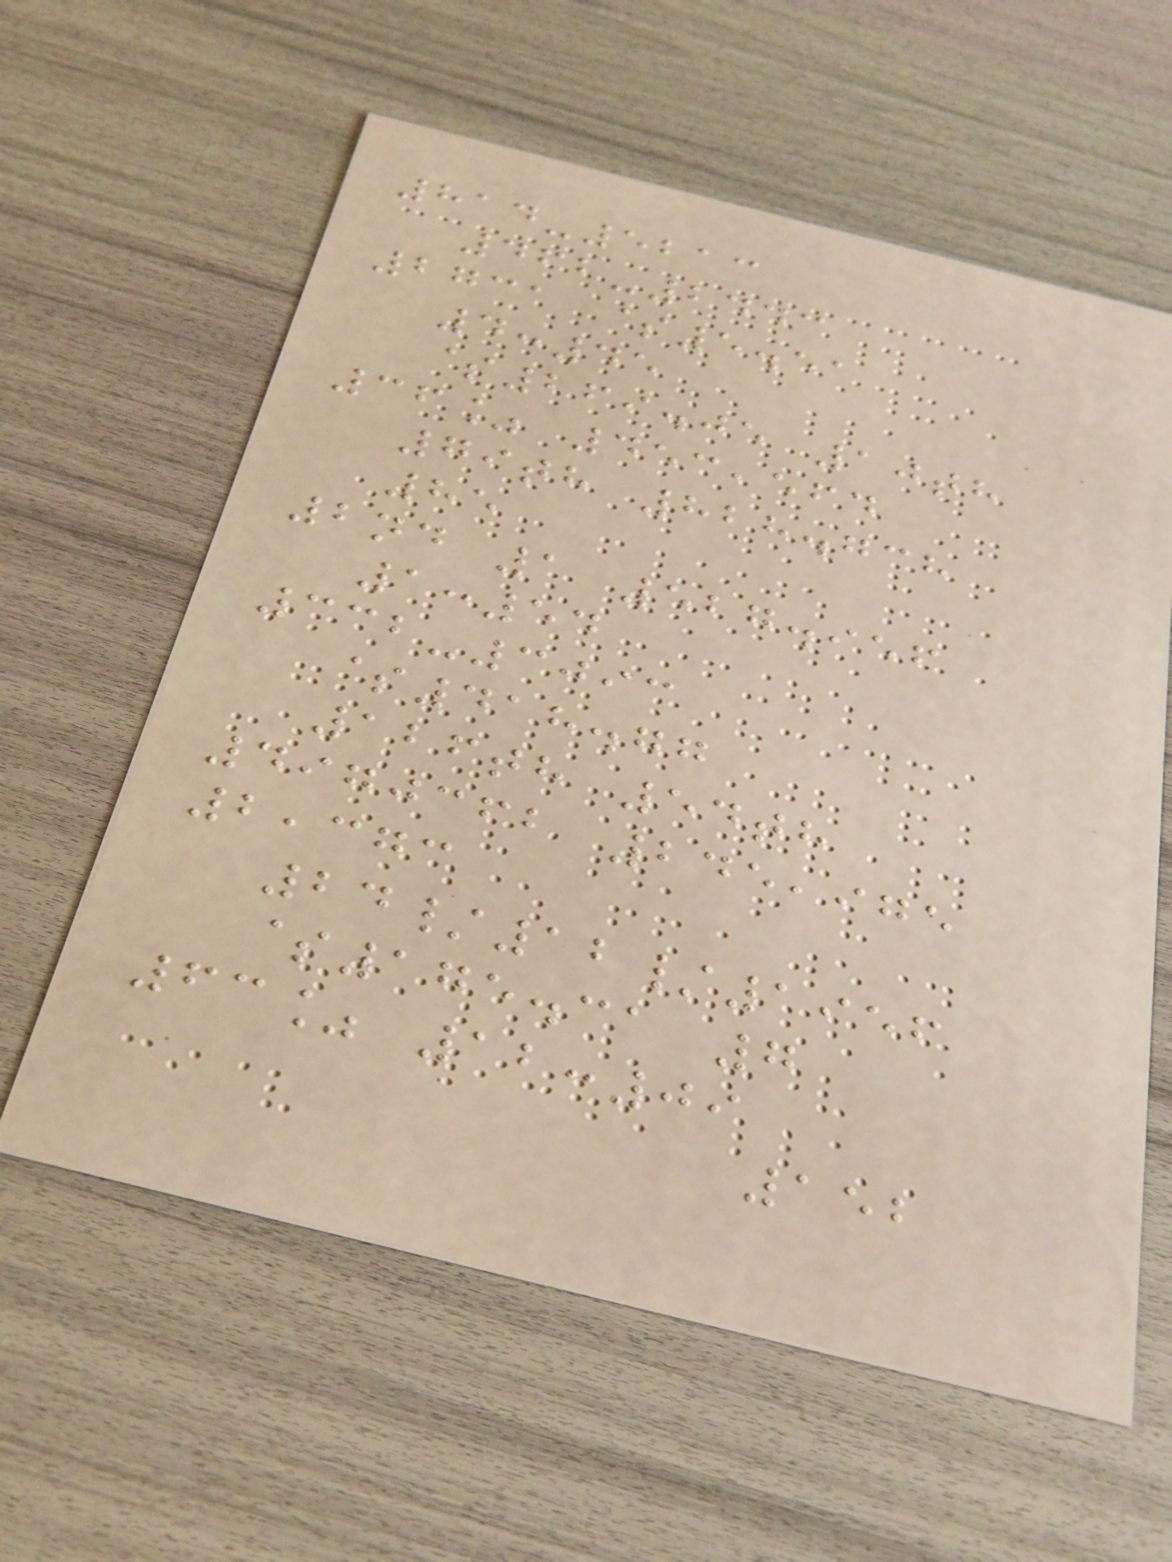814-5213
462-2443
2731 $5.51
4:45
$269.05 10th
36% 453,564
79th 828.738
85
2nd 1 527.956
1:54
332-3093
$418.77
126th 54th
4970362 245,975
2,373
24/12/1956
$175.31 7
63% 12:09
152
